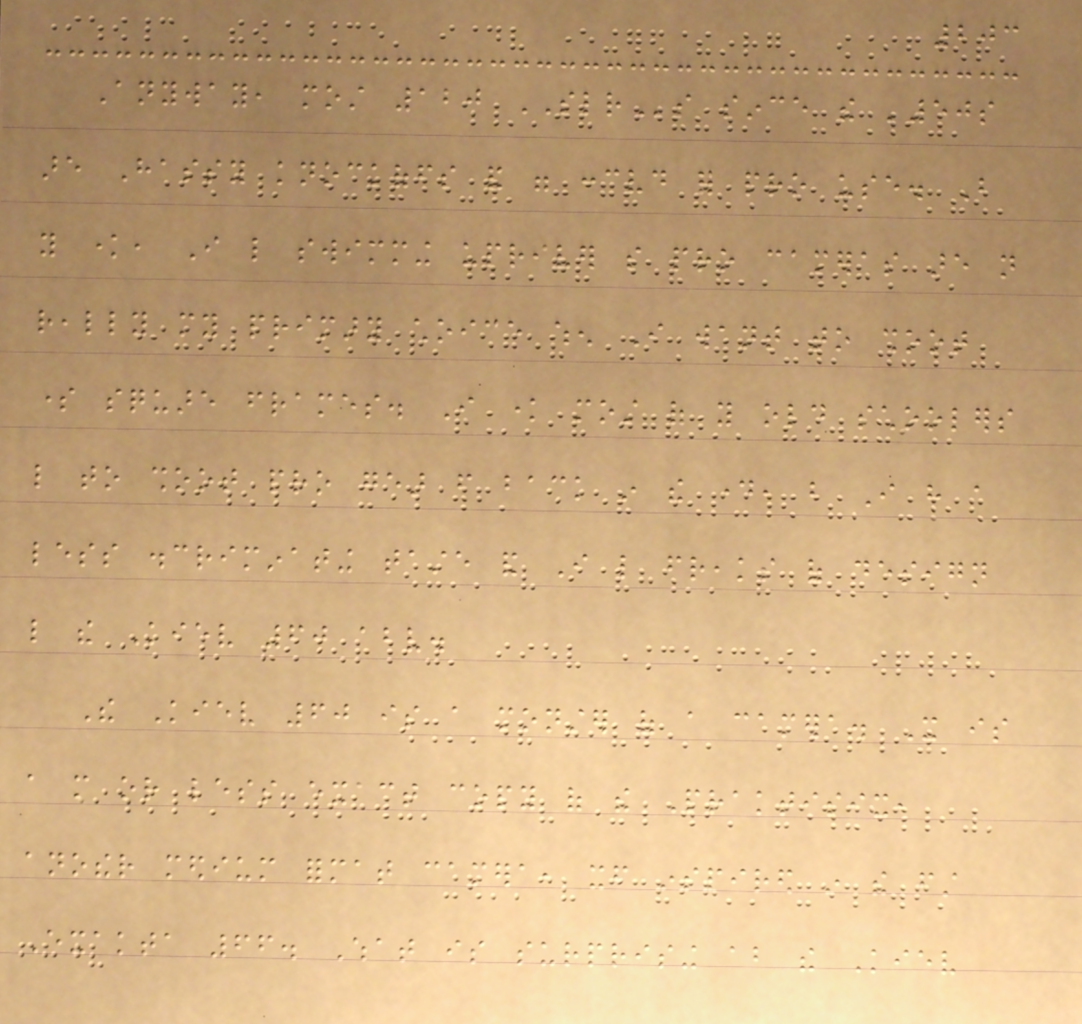203
Anyway, most 120 SLRs since the '50s
are Hassy knockoffs and were conceived for pro use. But
you know, I like swimming upriver so pro cameras are not
really my primary choice when I want to shoot
some square frames. I know most of you old schoolers
like to shoot pro gear from back in the day, but I have a
less discriminating taste and I like freaks of design
like the Kiev 60 above.
The Kiev 60 is a monster of a camera. It is
a more or less exact copy of the Praktisix,
another medium format camera, itself inspired in the first
Exakta 66. What is surprising about the Kiev
